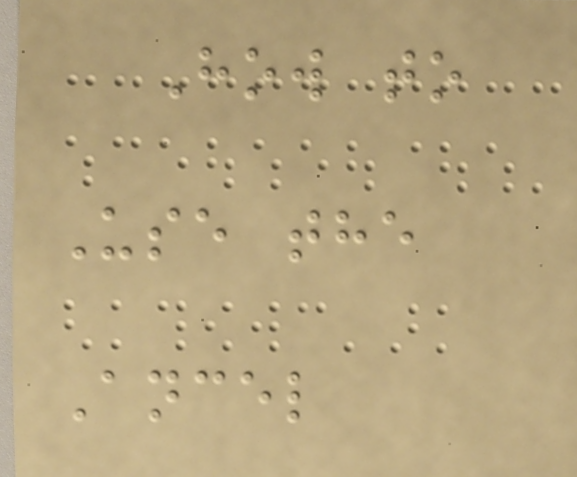How to
Use the
Ancel
